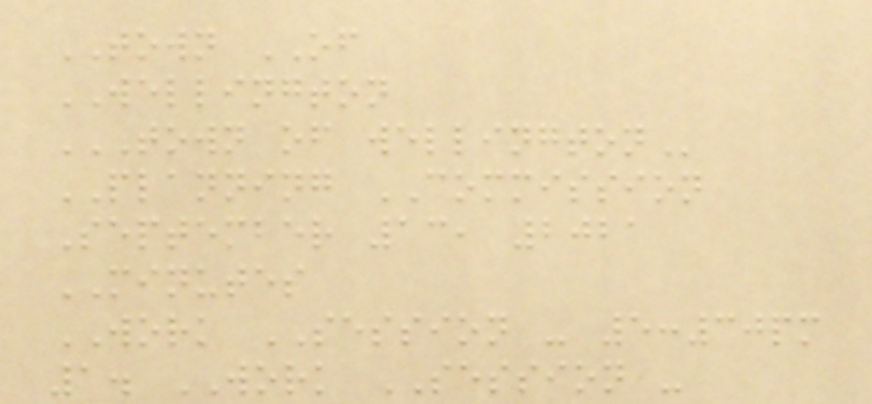TOWN OF
WELLINGTON
TOWN OF WELLINGTON
PLANNING COMMISSION
September 13, 2021
MINUTES
WORK SESSION - 5:30pm
1. WORK SESSION -
